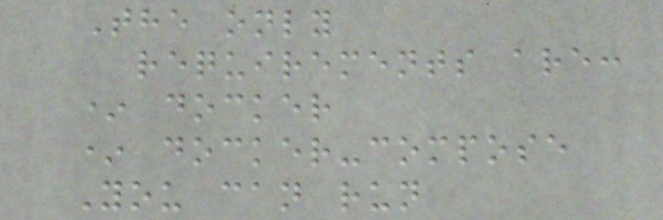The only
requirements are:
* docker
* docker-compose
You can run
